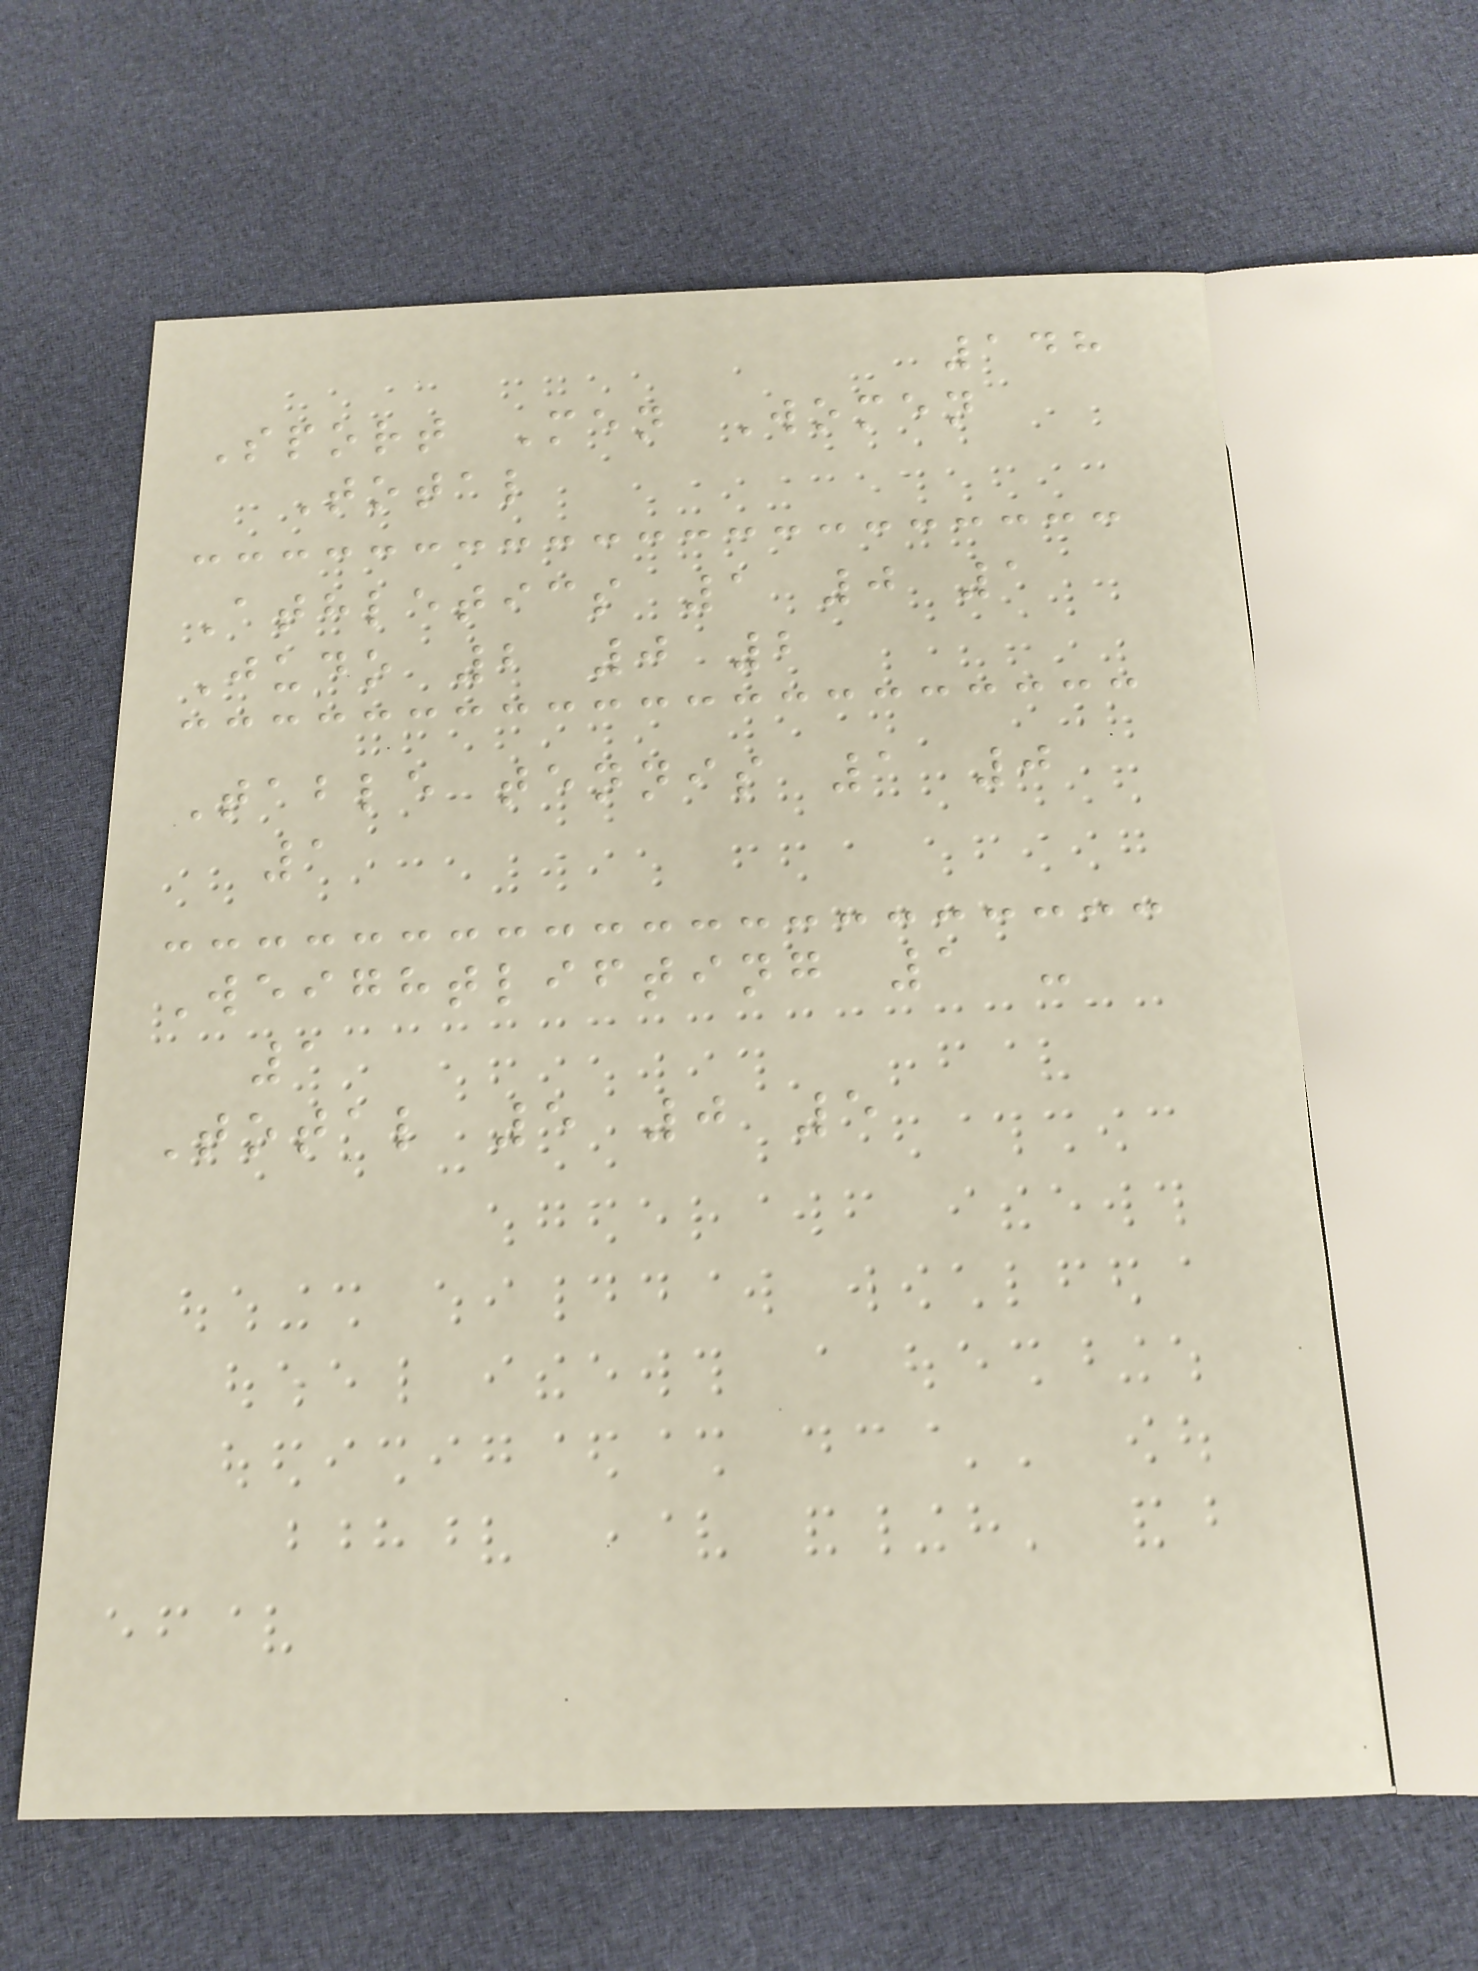148
Sport Men Women
Total
Athletics 1 0 1
Judo 2 0 2
Table tennis 1 0
1
Weightlifting 1 -
1
Total 5 0 5
